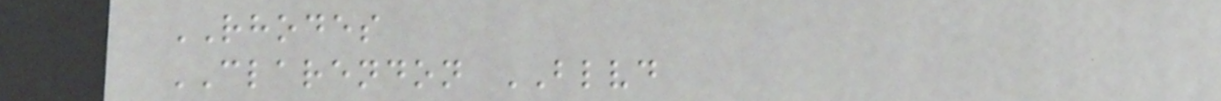RHODES
CLARENDON BLVD
